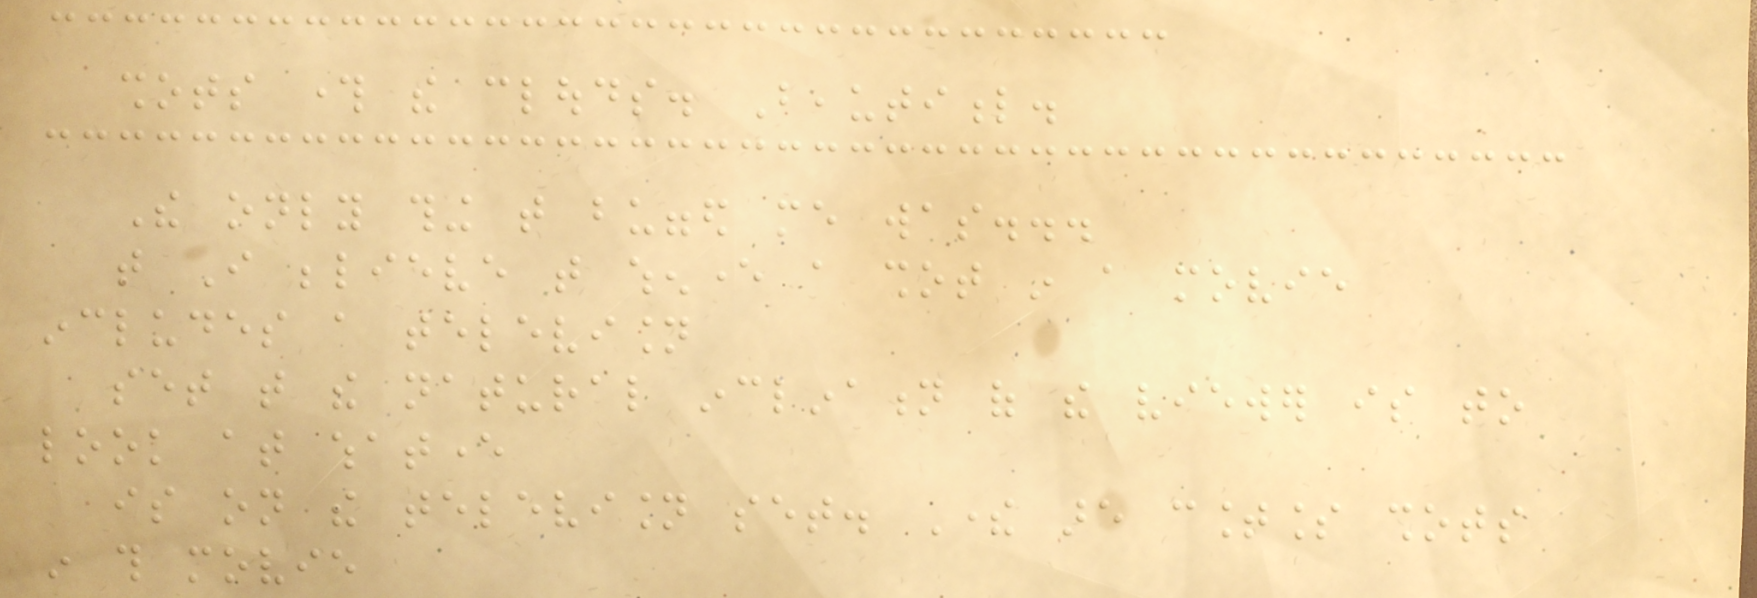shots through the clouds. Beautiful.
The only thing that bugged me was...
that I believe that whenever a shot in a movie
includes a television
set that the natural inclination of the viewer is to
look at whatever
is on the television set. There are countless shots
in this movie
